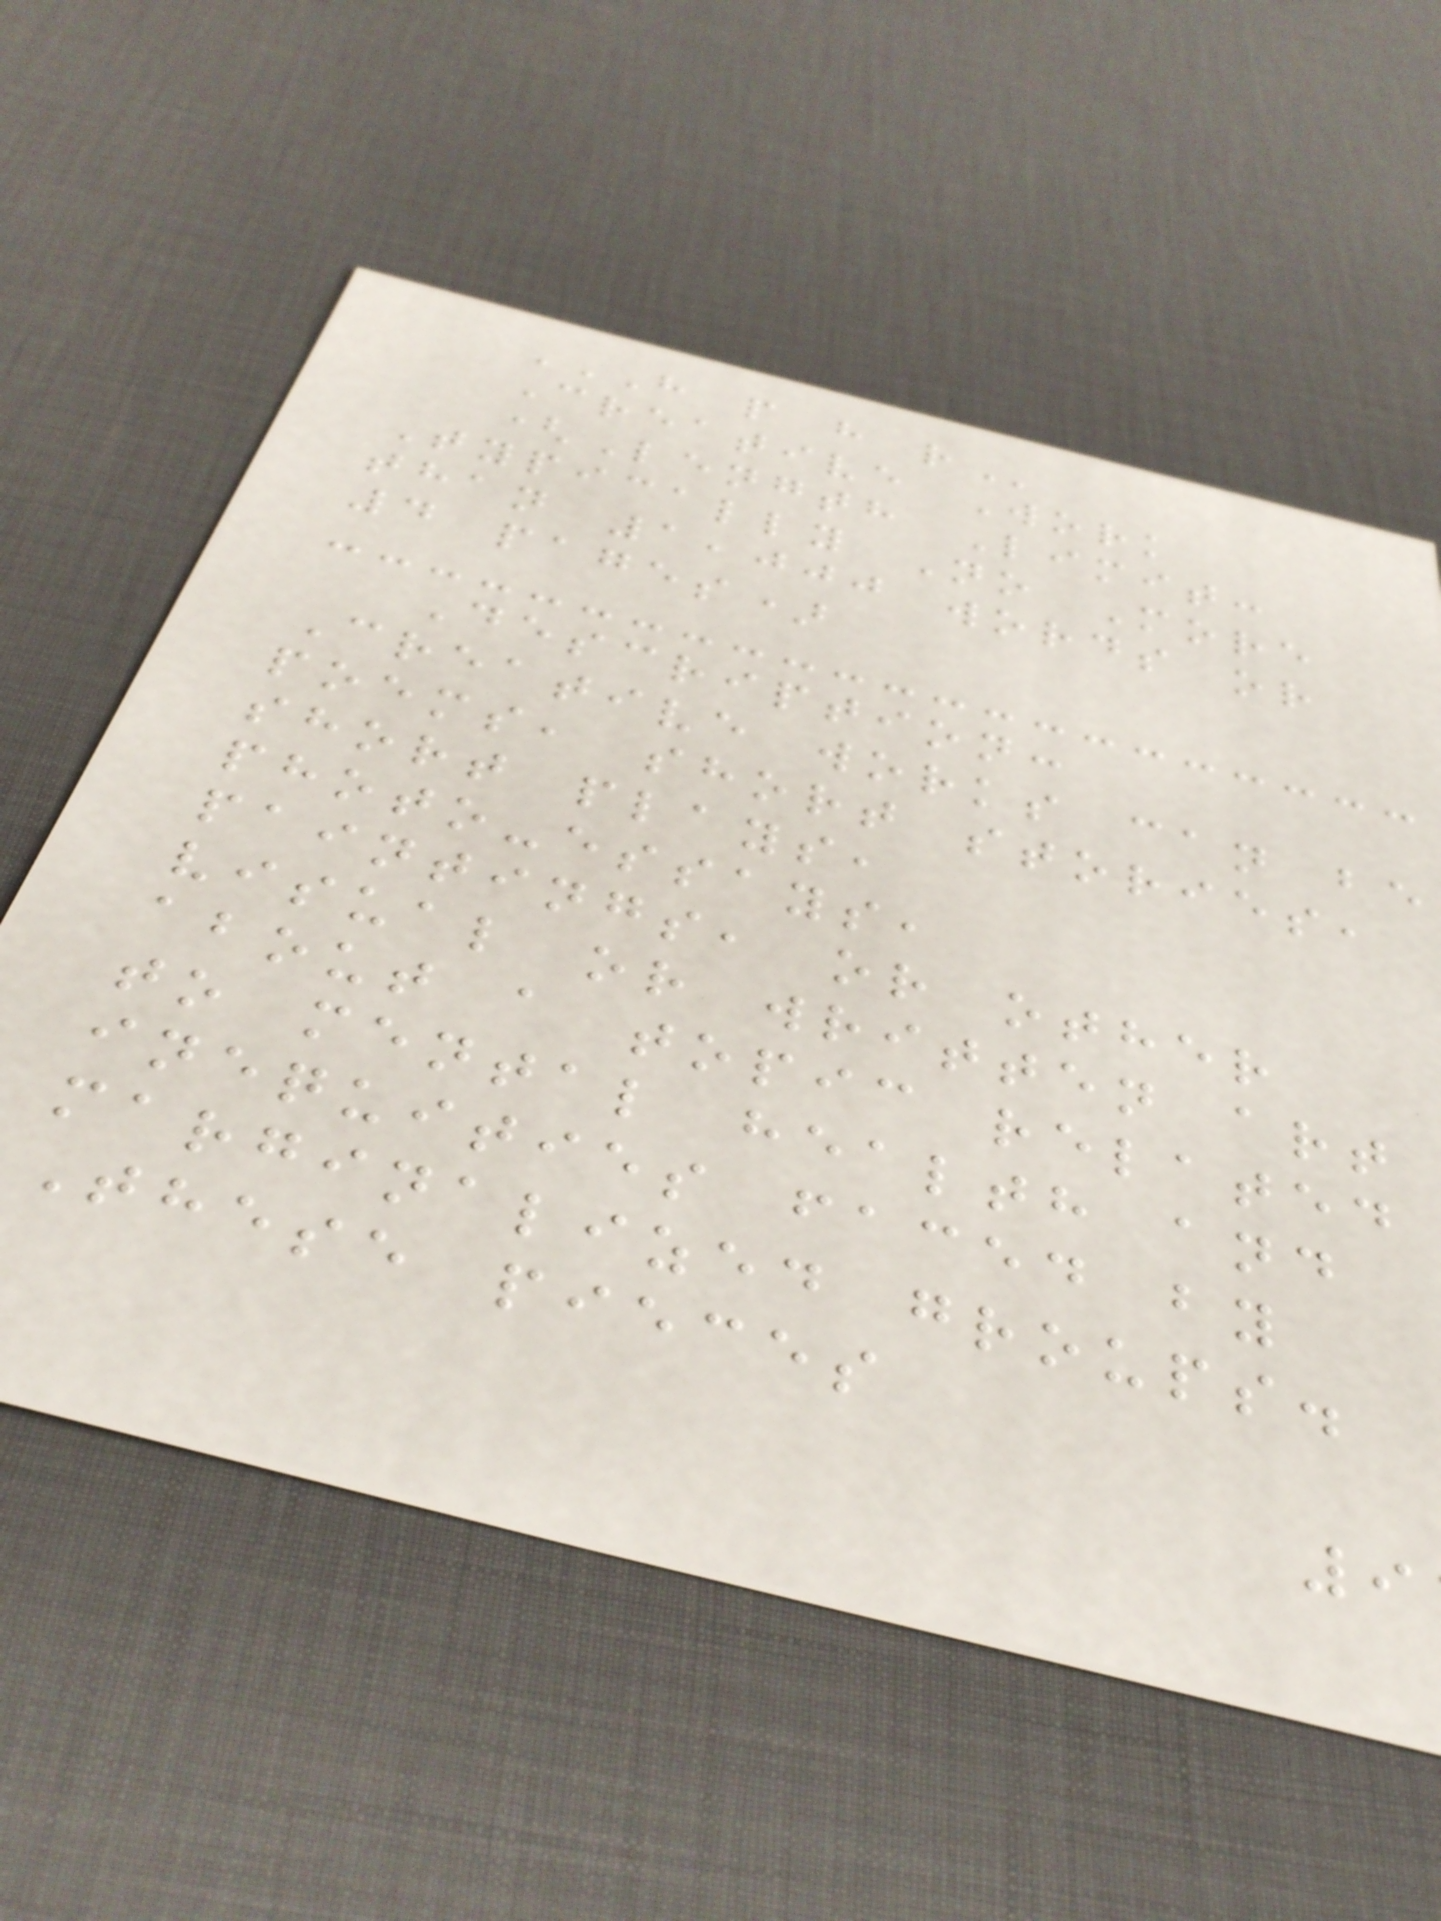H P H R
Creative Work
(Length Limit:
Typically No More
than 1,000 words or
4 pages)
Description:
Creative works can be
poems, short stories,
short plays,
photo-essays,
paintings, or other
visual or written art
about a topic related
to mental health and
inequities faced by
marginalized groups.
These pieces
